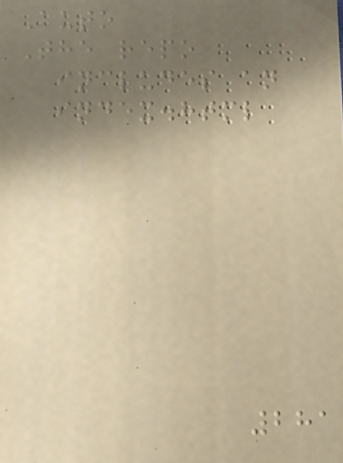Auto
The repo
includes an
index.html
281
